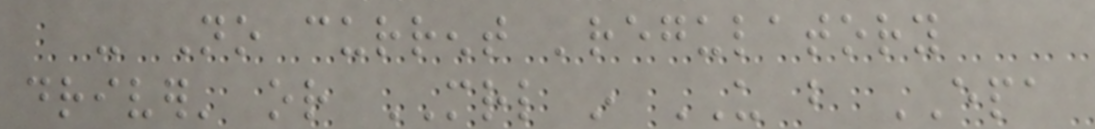- No current 'regulatory
driver' or MRL in US but EPA
